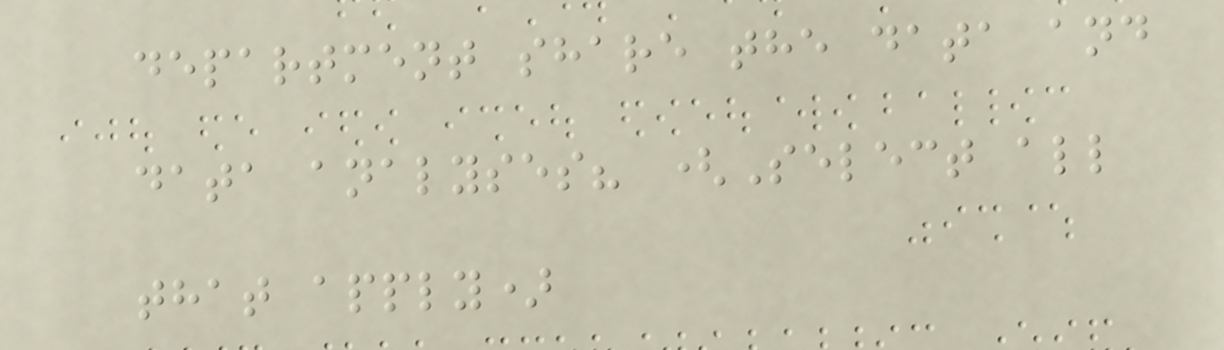department share the data and
data analyses? (Select all
that apply)
